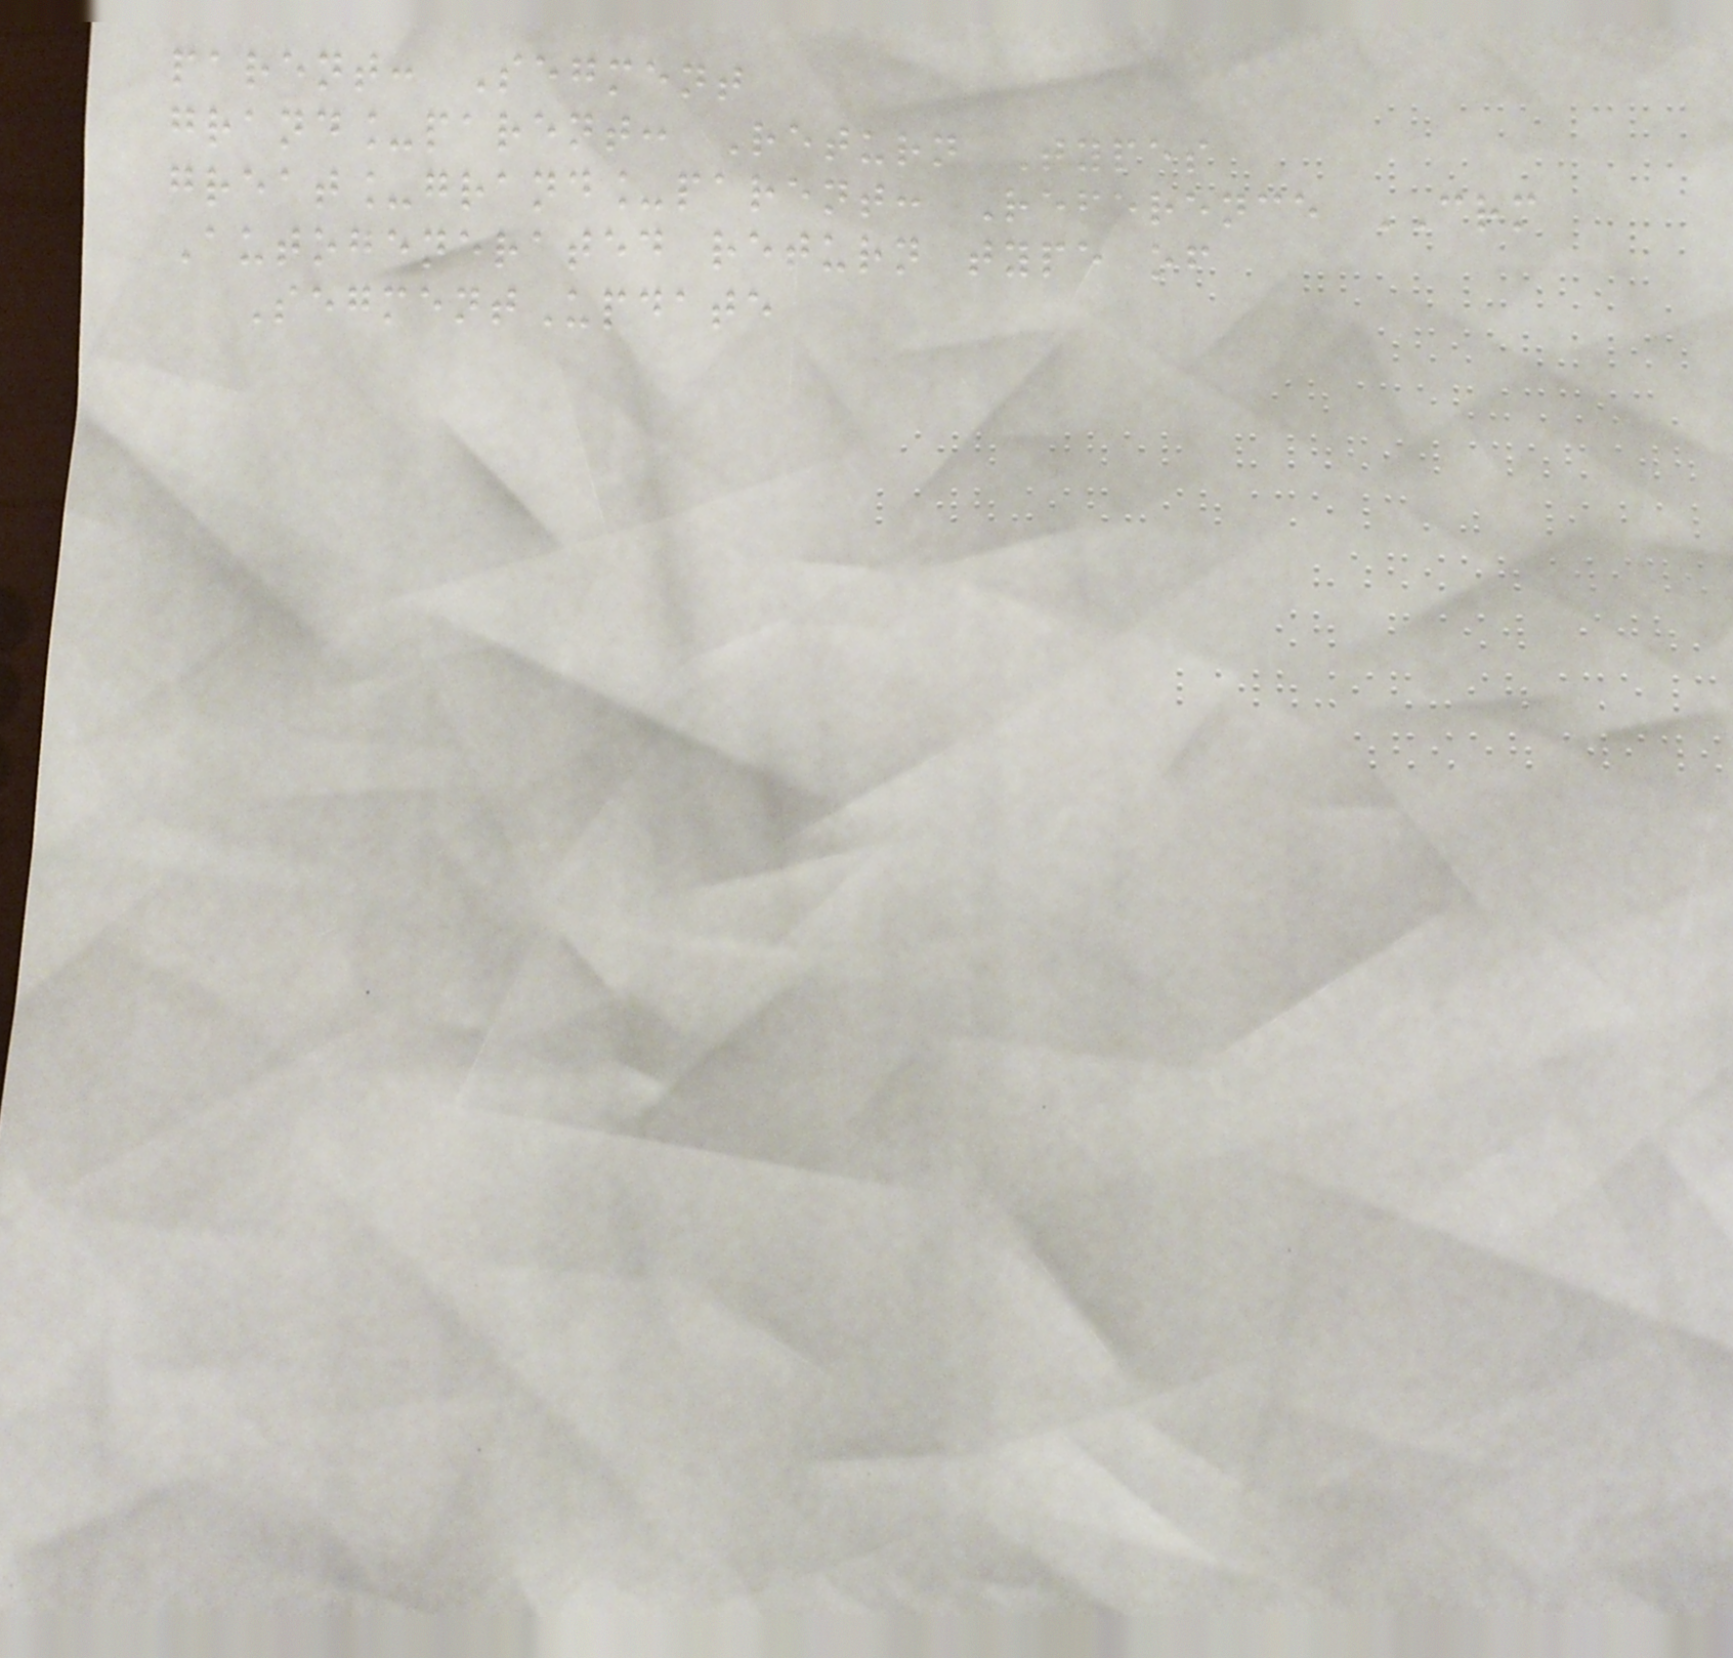parent: Segment
grand_parent: Return Types
great_grand_parent: Reference CRM
Autogenerated return type of
SegmentUpdate
